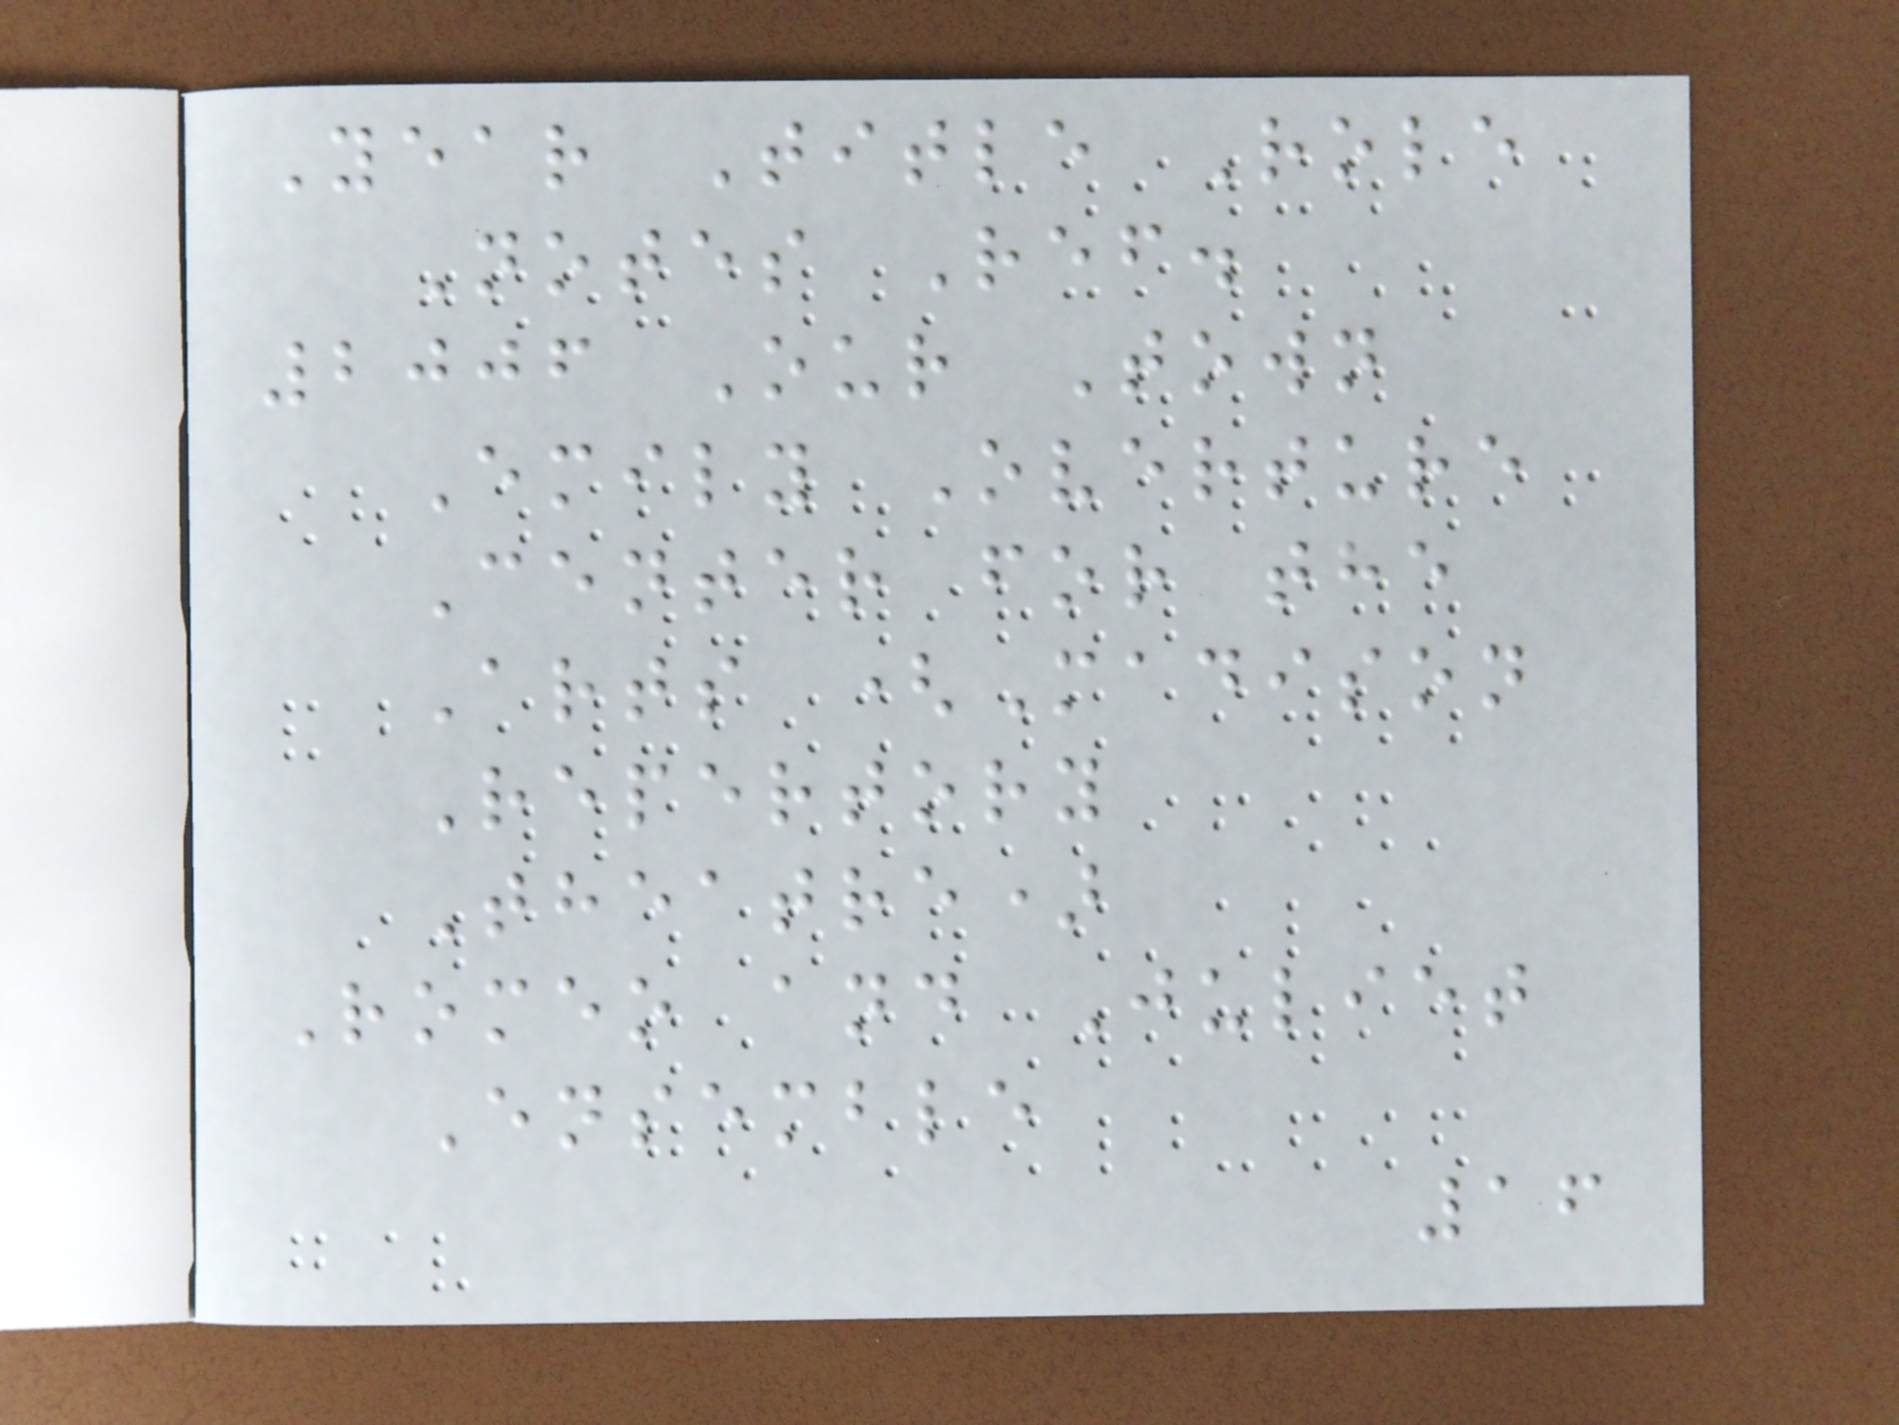Year Title Role
Notes Ref.
2006 Our Town
Emily Overture
Center for the
Arts (Madison
Repertory
Theatre)
Romeo and Juliet
Ensemble
16
